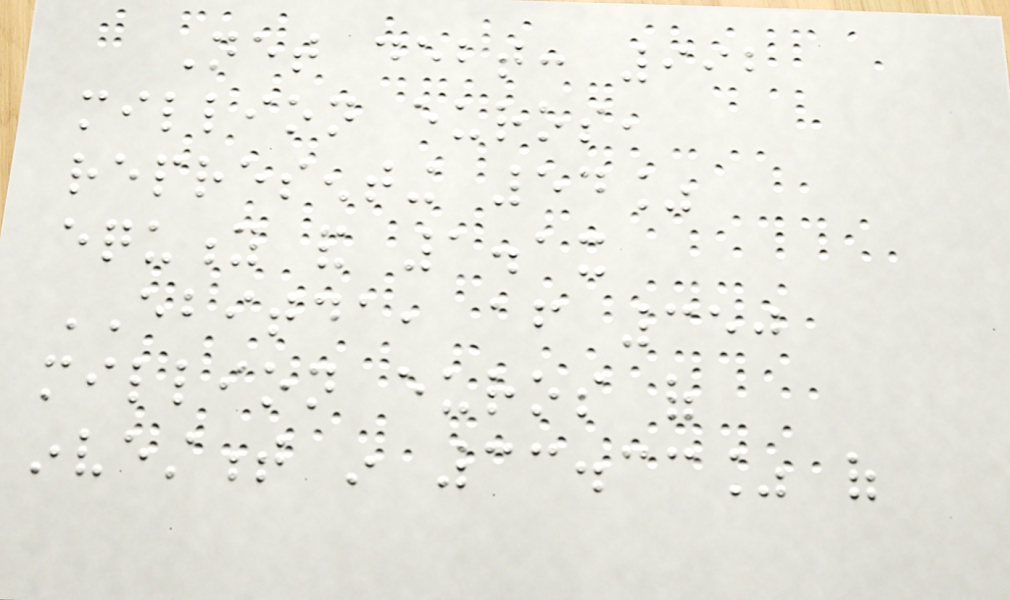Net debt: 992
million euros,
representing 54%
equity and 1.1x
EBITDA, after 350
million euros of
investment in 33.33% of
